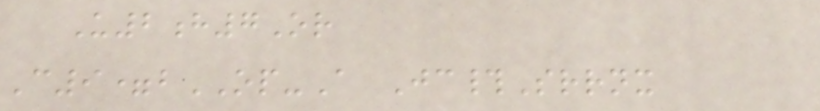U2h7Or
C9=bOP-A Jc#Srrnx
